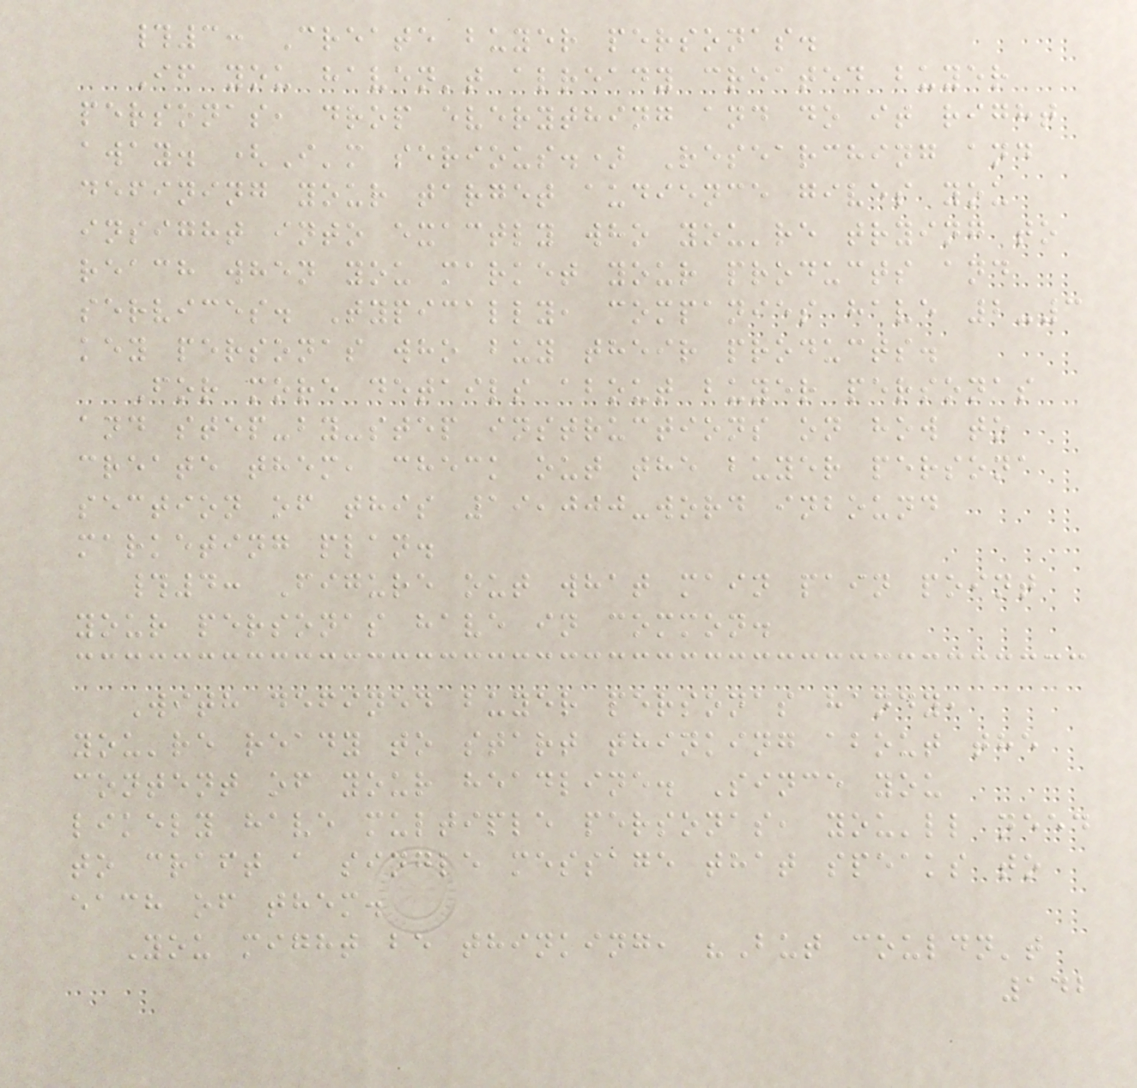#3: Create buyer personas.
If you haven't already created buyer
personas, drop everything and do it right
away. (I'm serious.) Researching and
defining your target audience gives you
insight into exactly who you're trying to
reach when you market your products and
services. Typically, companies have 2-3
key personas who buy their products.
For more details about buyer personas
and step-by-step instructions on how to
create them, check out the buyer persona
section of this 19,000-word inbound
marketing plan.
#4: Figure out what main pain point
your personas have in common.
With defined buyer personas handy,
you're ready to start thinking about the
content of your headline. Since you
likely have multiple personas, you'll need
to craft a single message that speaks to
each of them.
You might be thinking, "But couldn't
142
